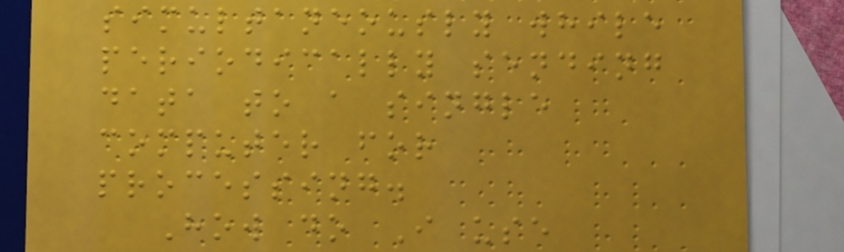simultaneously while
periodically sending
data to a single
computer for
processing.
How do I use
